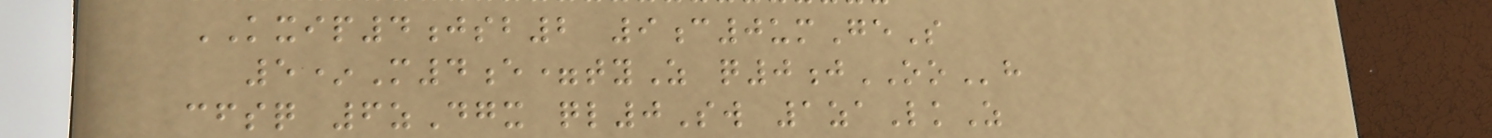KXIP4jsb2 9c0umGeS
5*M4e=tyZ q0jOOh
cfsq 6zDgx ql0Sw 1zaLkZ
